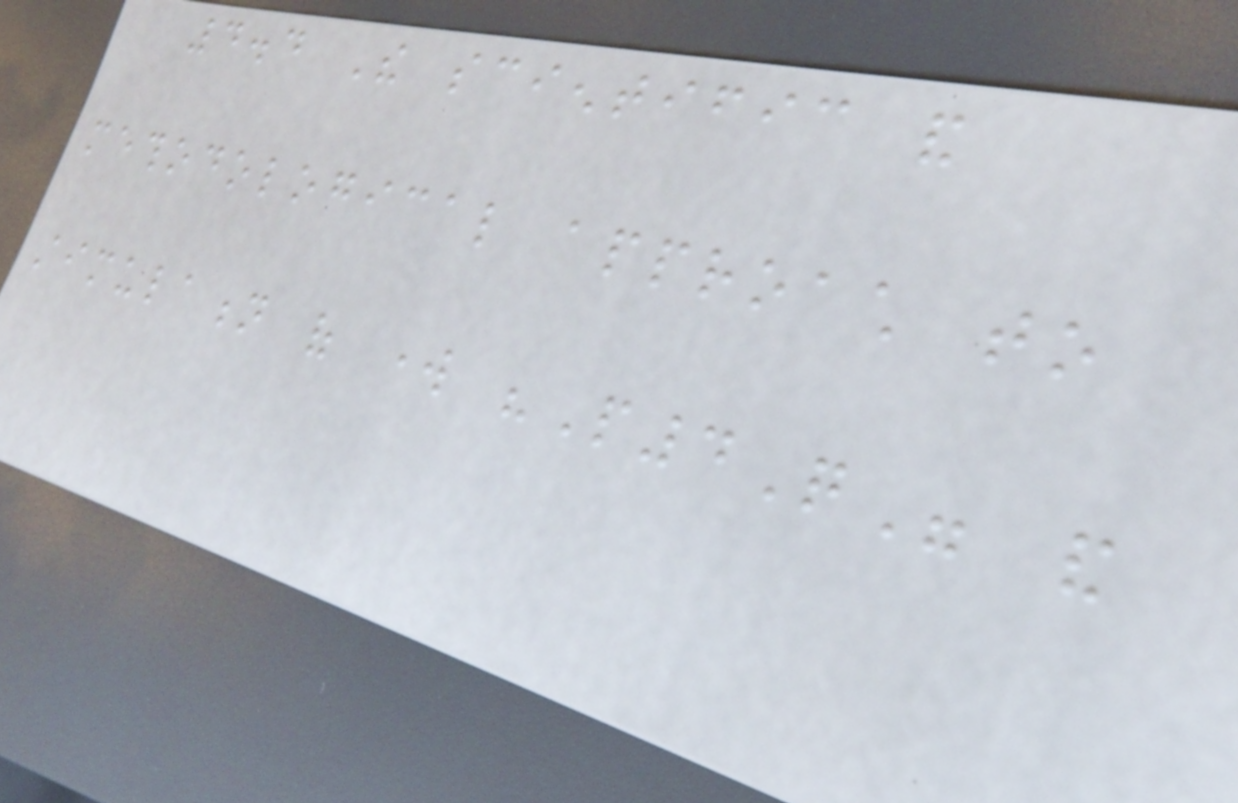4.4 The scientific and
methodological approach to
stimulation of work "P4Q" and
